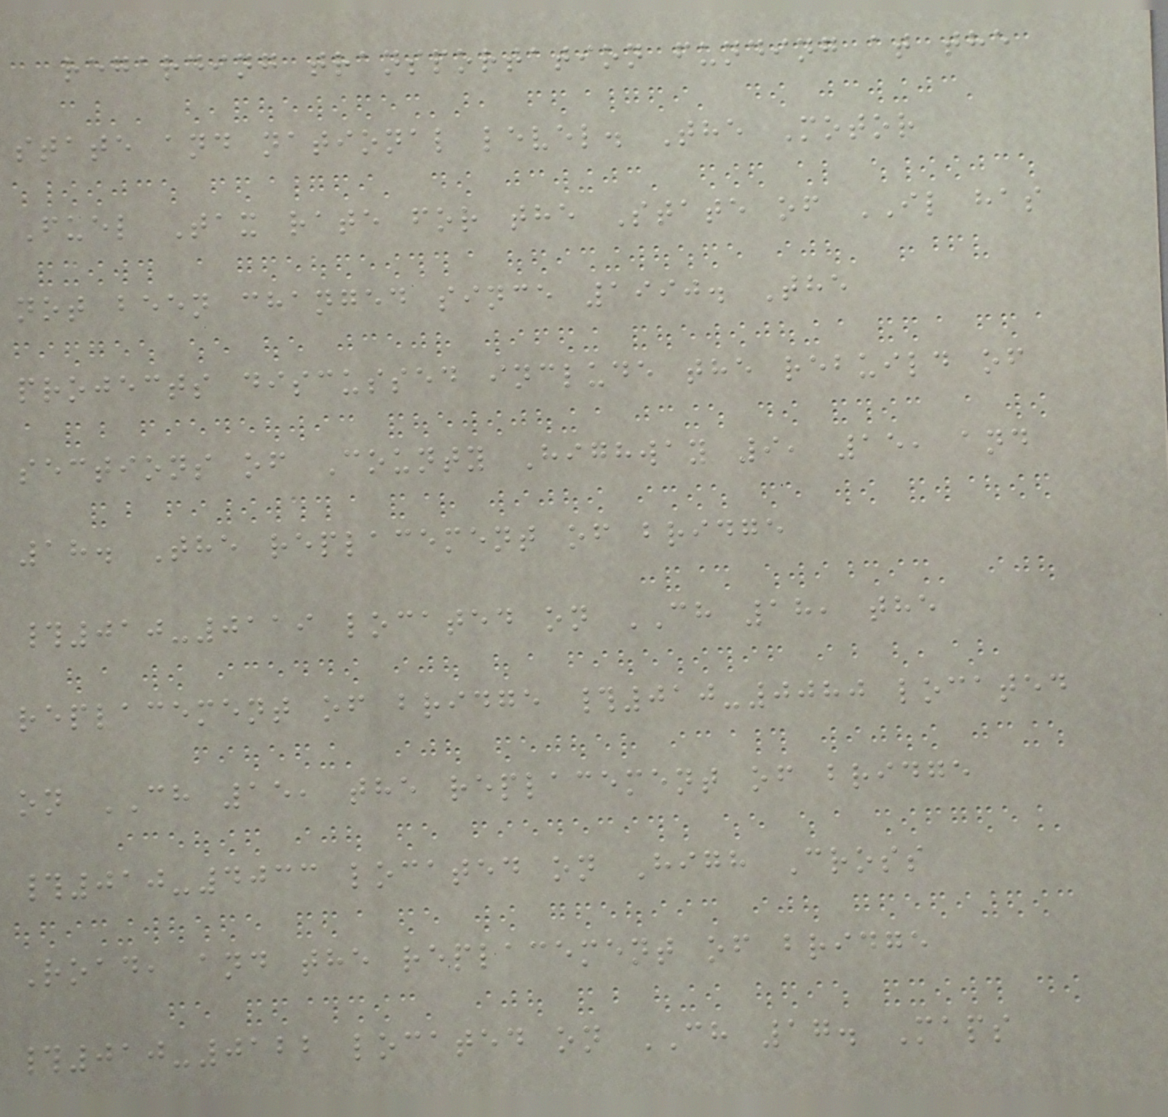regarding transportation funding at the
state and national level. The Motor
Fuel Tax rate for the State of IL has
not been changed since 1990. The
projects discussed include the rebuild of
sections of County Highway 9, 15, and
18. The replacement of bridge
#010-0119 located on CH 18, the
replacement of bridge #010-0080 located
on CH 15, the replacement of bridge
#010-4033 located on High Cross
Road, and the replacement of bridge
#010-0122 located on CH 17. Maps
